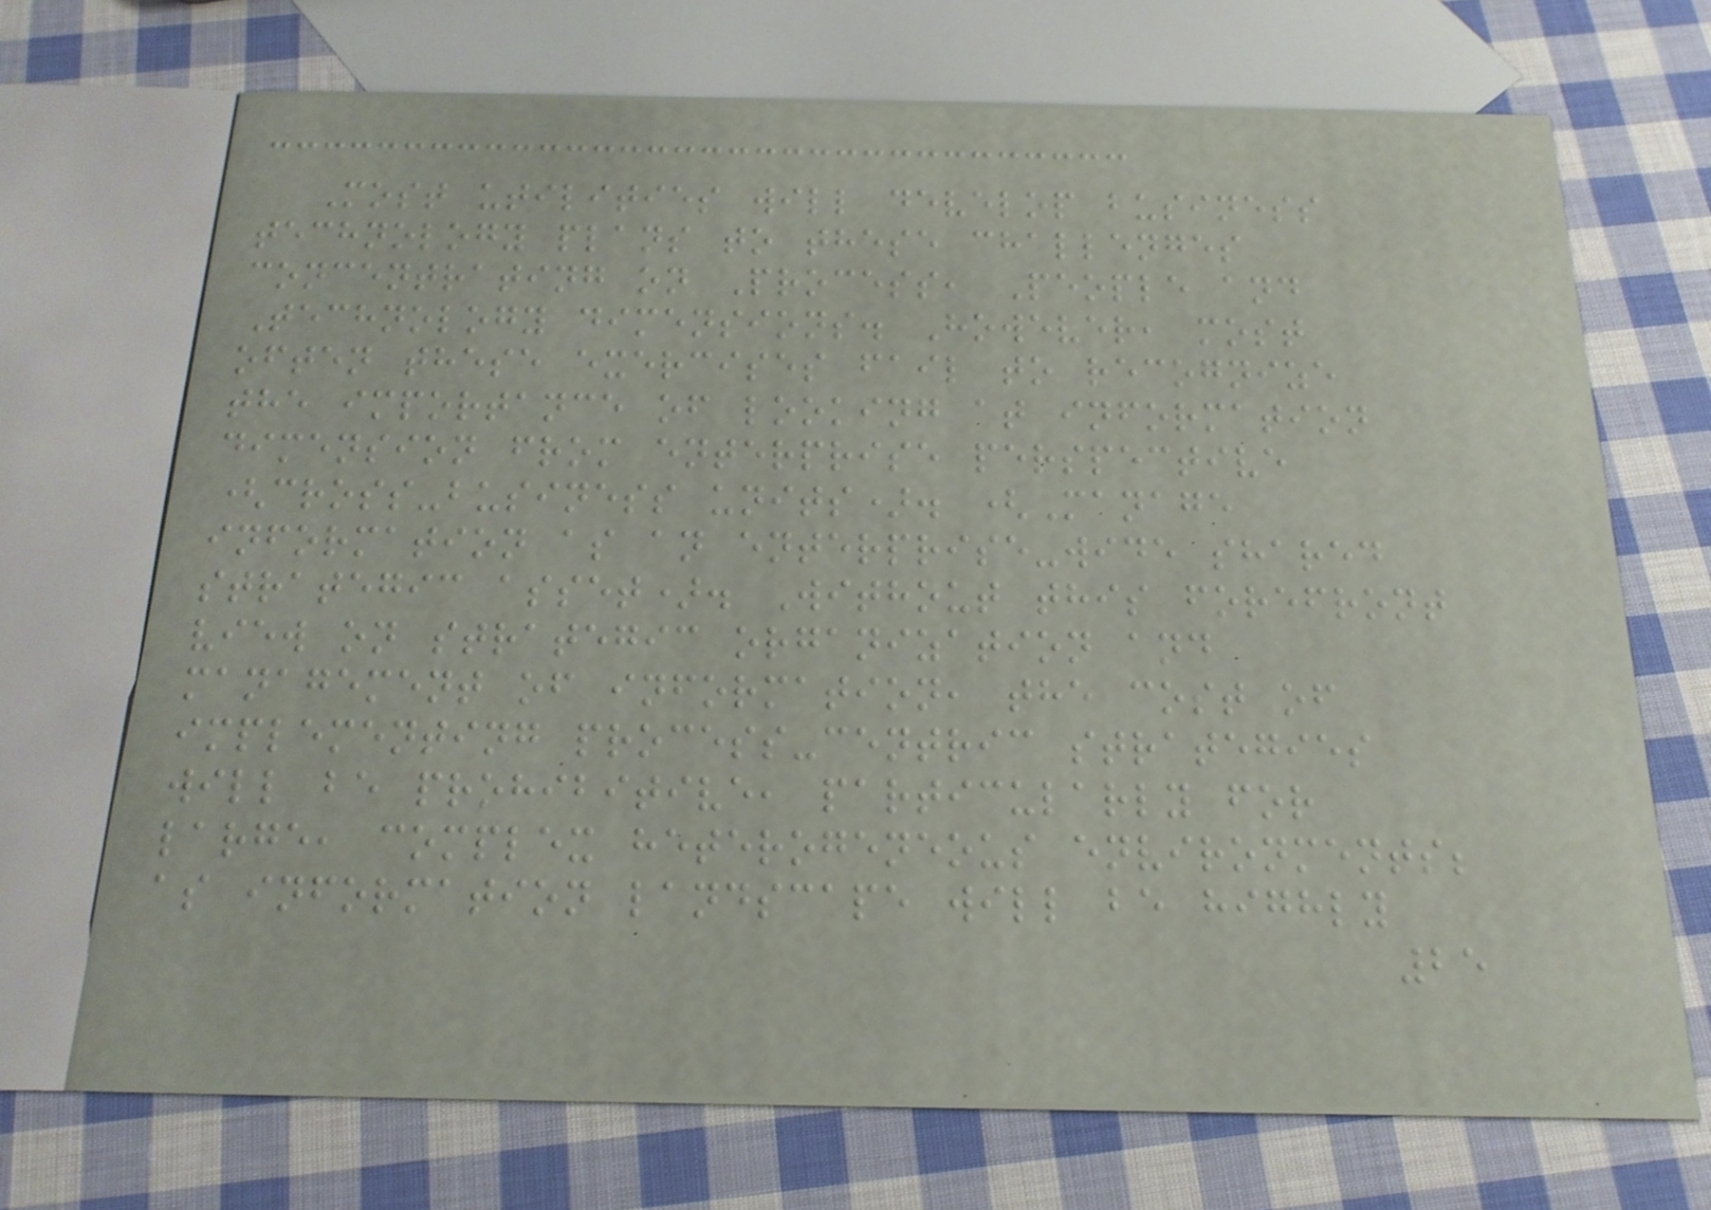Most utilities will develop business
technology plans to these challenges
concentrating on Process, People and
Technology dimensions. However, most
often these exercises fail to recognize
the importance of looking at information
dimension from enterprise perspective
(cross-business units). (Manage
information as an enterprise-wide shared
strategic asset). Without this forefront
view on strategic organization and
management of information, the cost of
implementing process-centric strategies
will be prohibitive, particularly for
large, complex heterogeneous environments;
as information landscape will be highly
25
